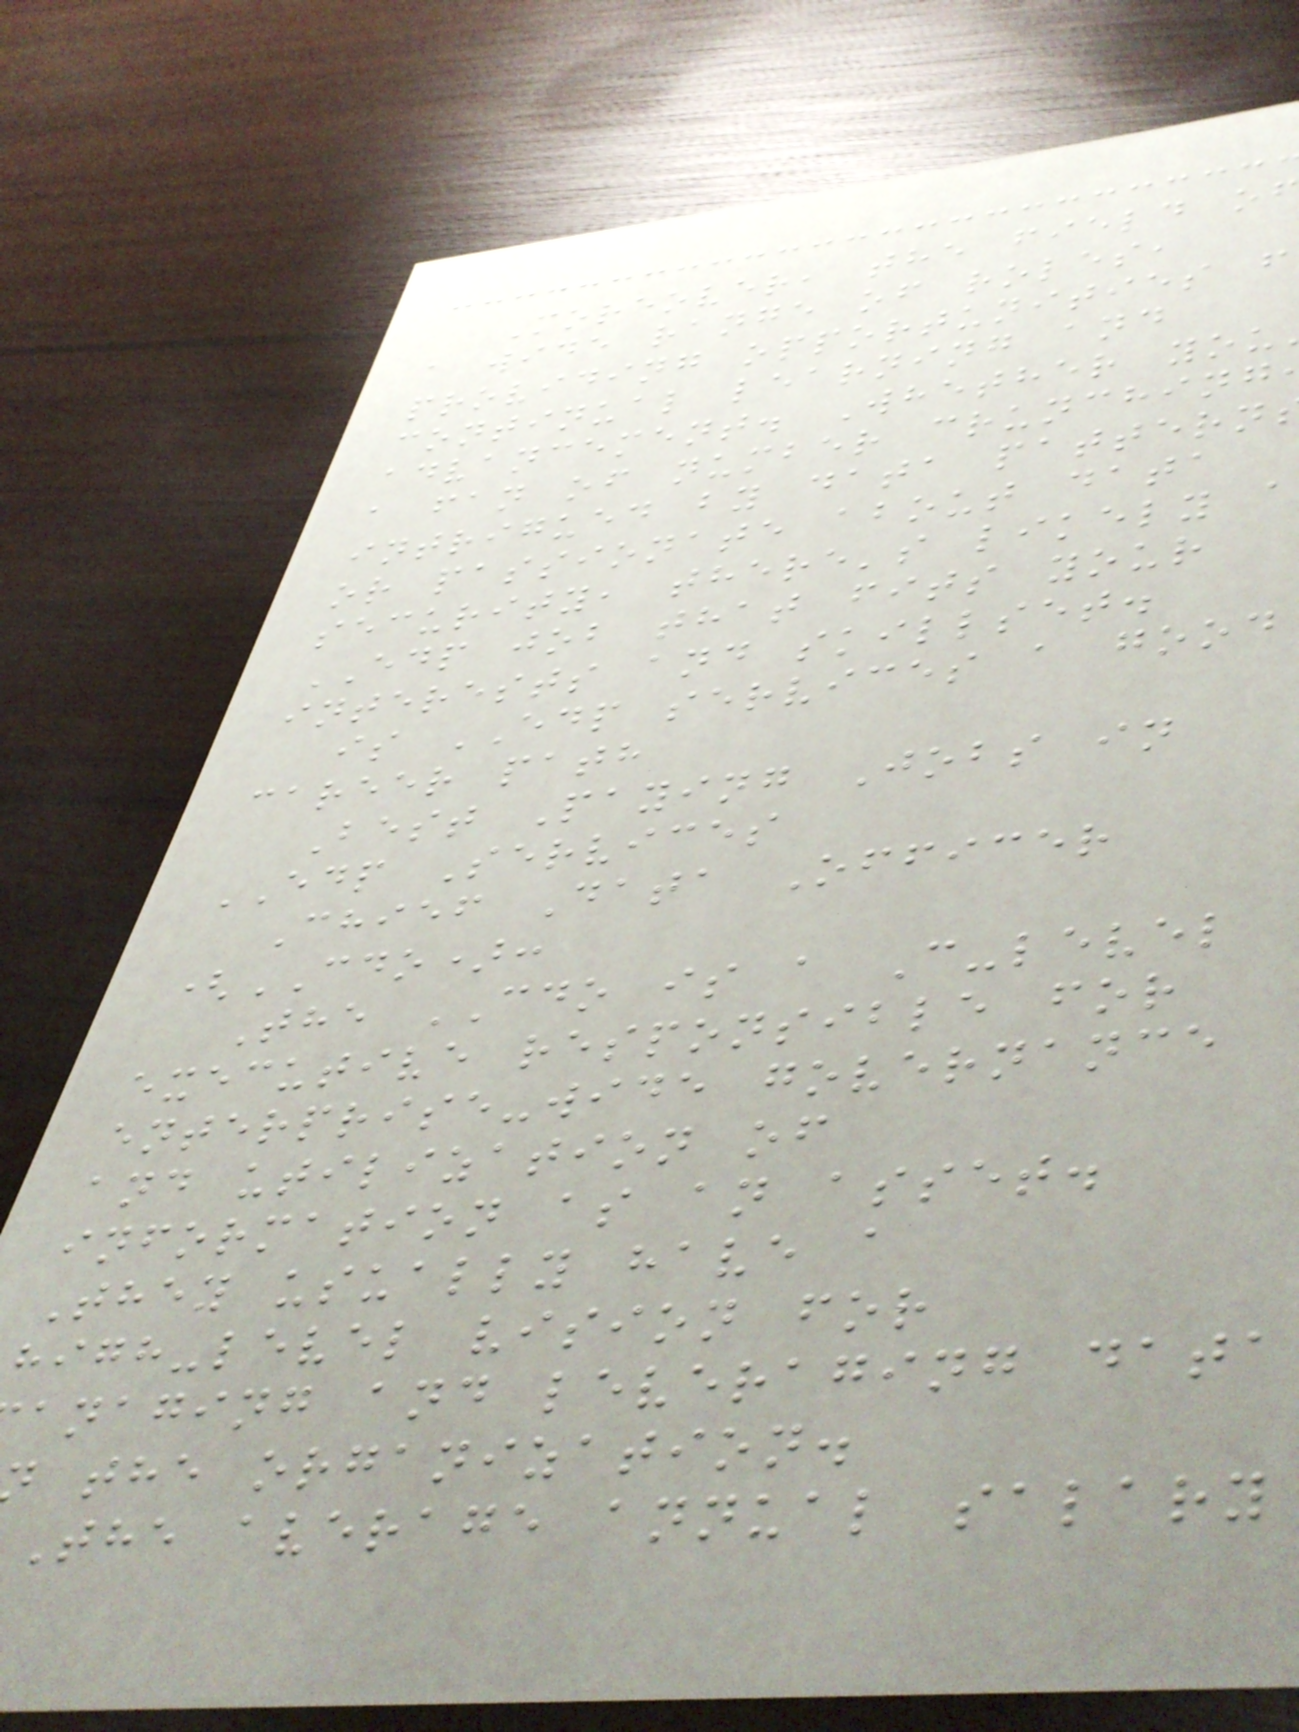Moreover, the field o
a wide range of roles,
providing opportunities f
continual learning and
advancement. Whether you
a fan of number crunching
intrigued by data pattern
or passionate about data
security, there's likely a
EDP job that fits your
interests and skillset.
is EDP services a good
career path
Best Paying Jobs in
EDP Services
Chief Data Officer
(CDO):
The CDO is a C-level
executive responsible for
enterprise-wide governance
and utilization of
information as an asset.
They usually have a
high-level vision for
anaging and leveraging data
the organization.
The average annual salary
